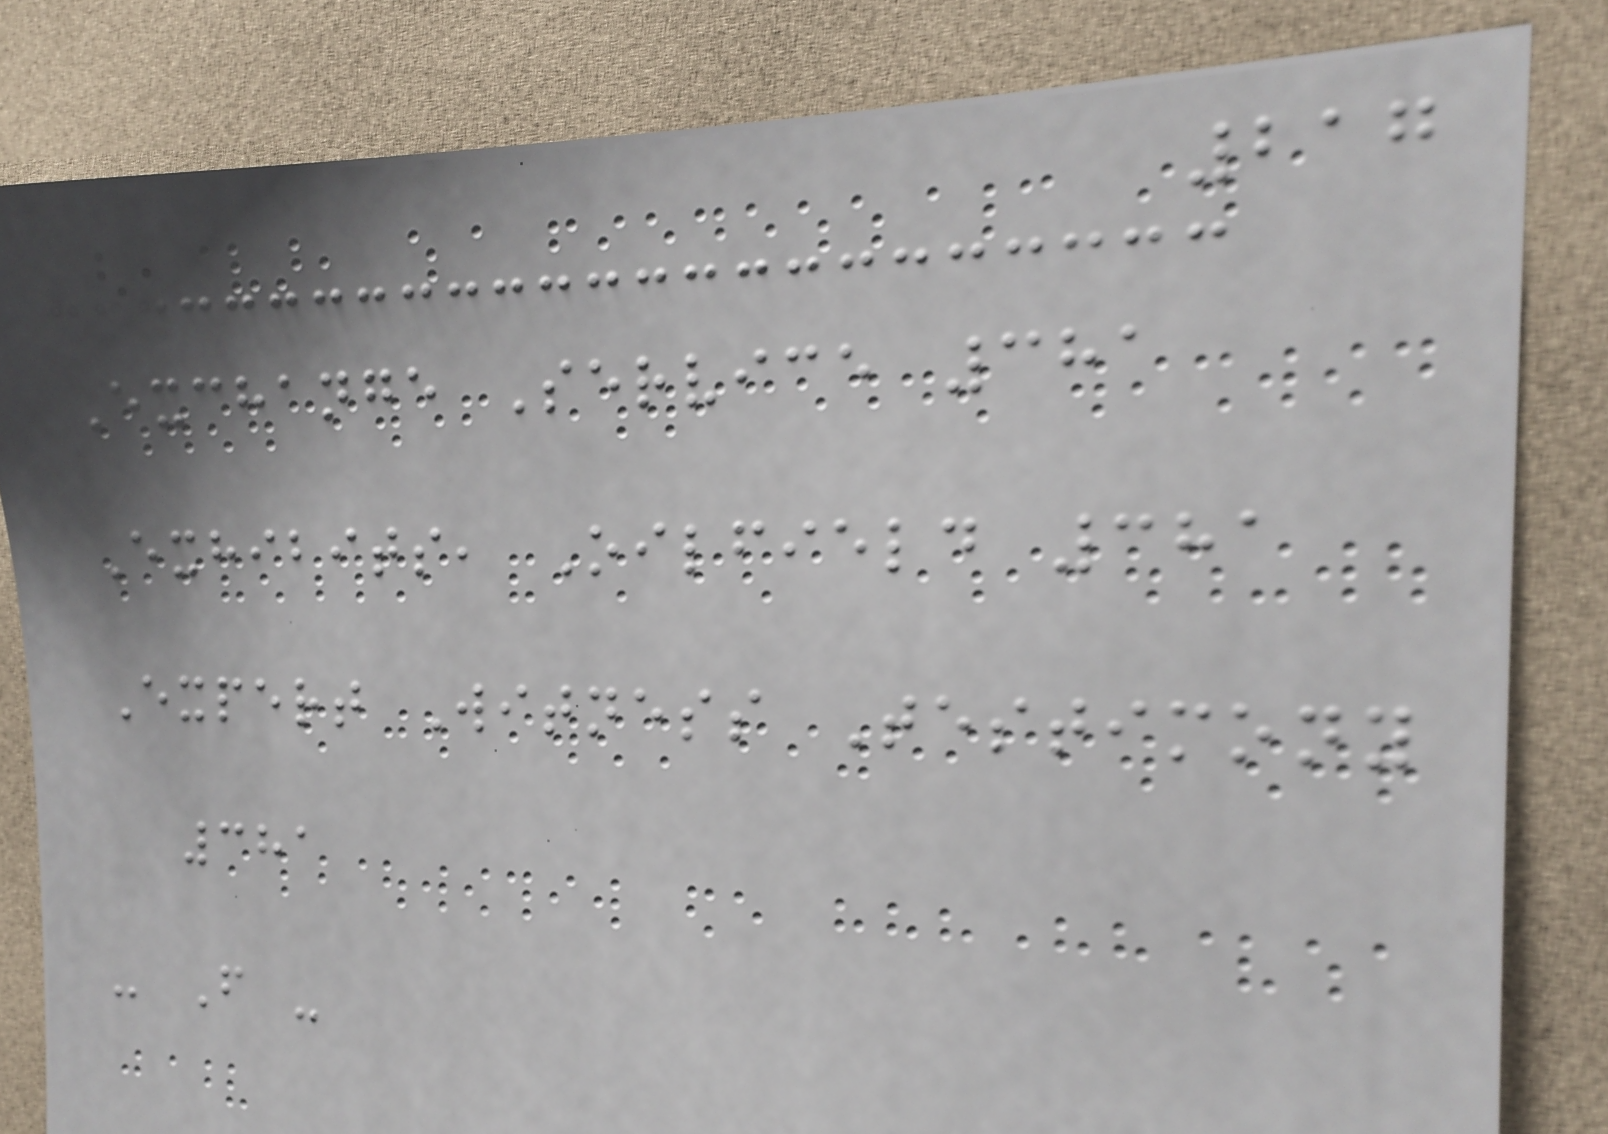217
Exchange Service 381
Exhibits, Oilfield 381
Expert Witness Testimony
381
- F -
